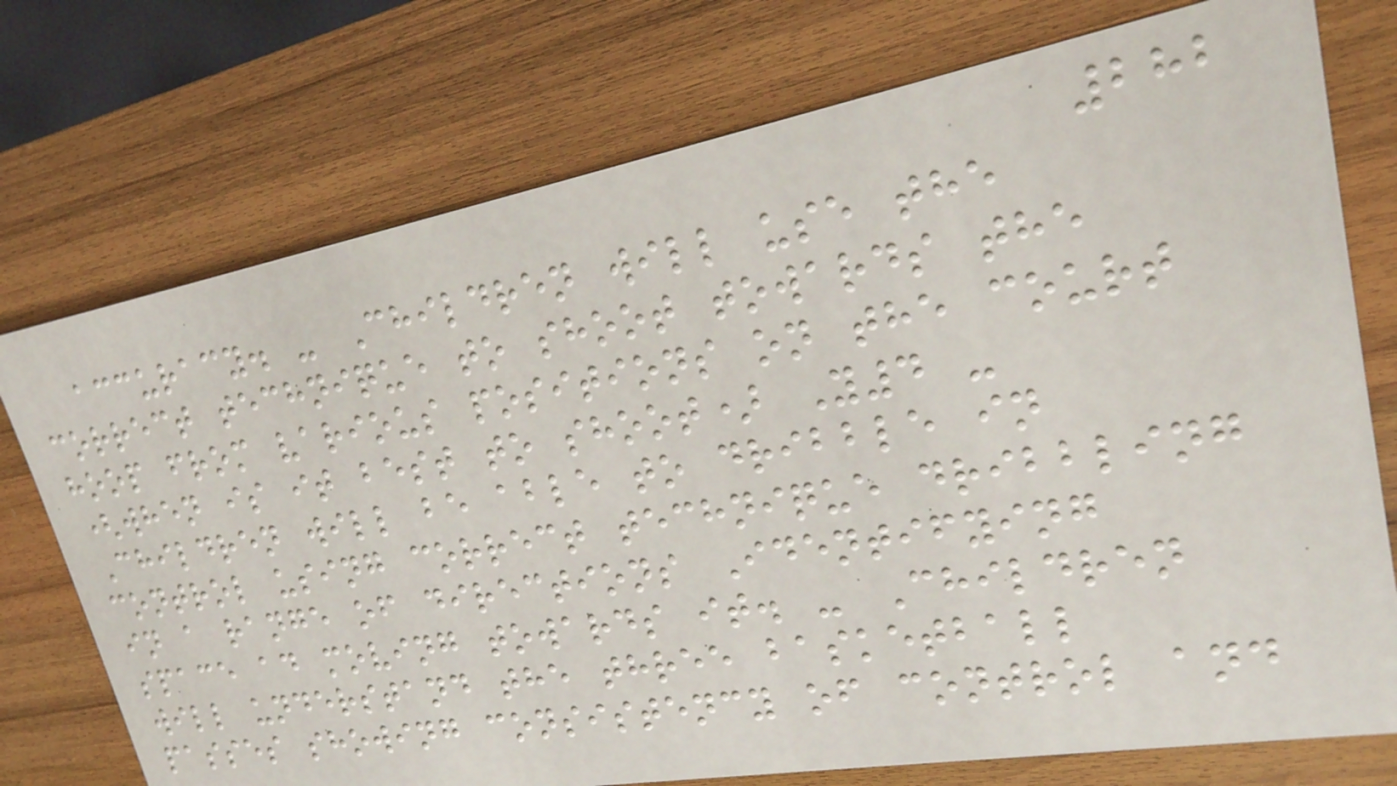282
accuracy. - Children will use the
correct technique to shoot towards the
hoop from various positions on the court
(when is it best to shoot) Y4 -
Children will be able to dribble in
control using correct technique dribbling
in a range of directions Identifying
space ad moving towards it. - Children
will understand the three basketball
passes showing consistency of control and
